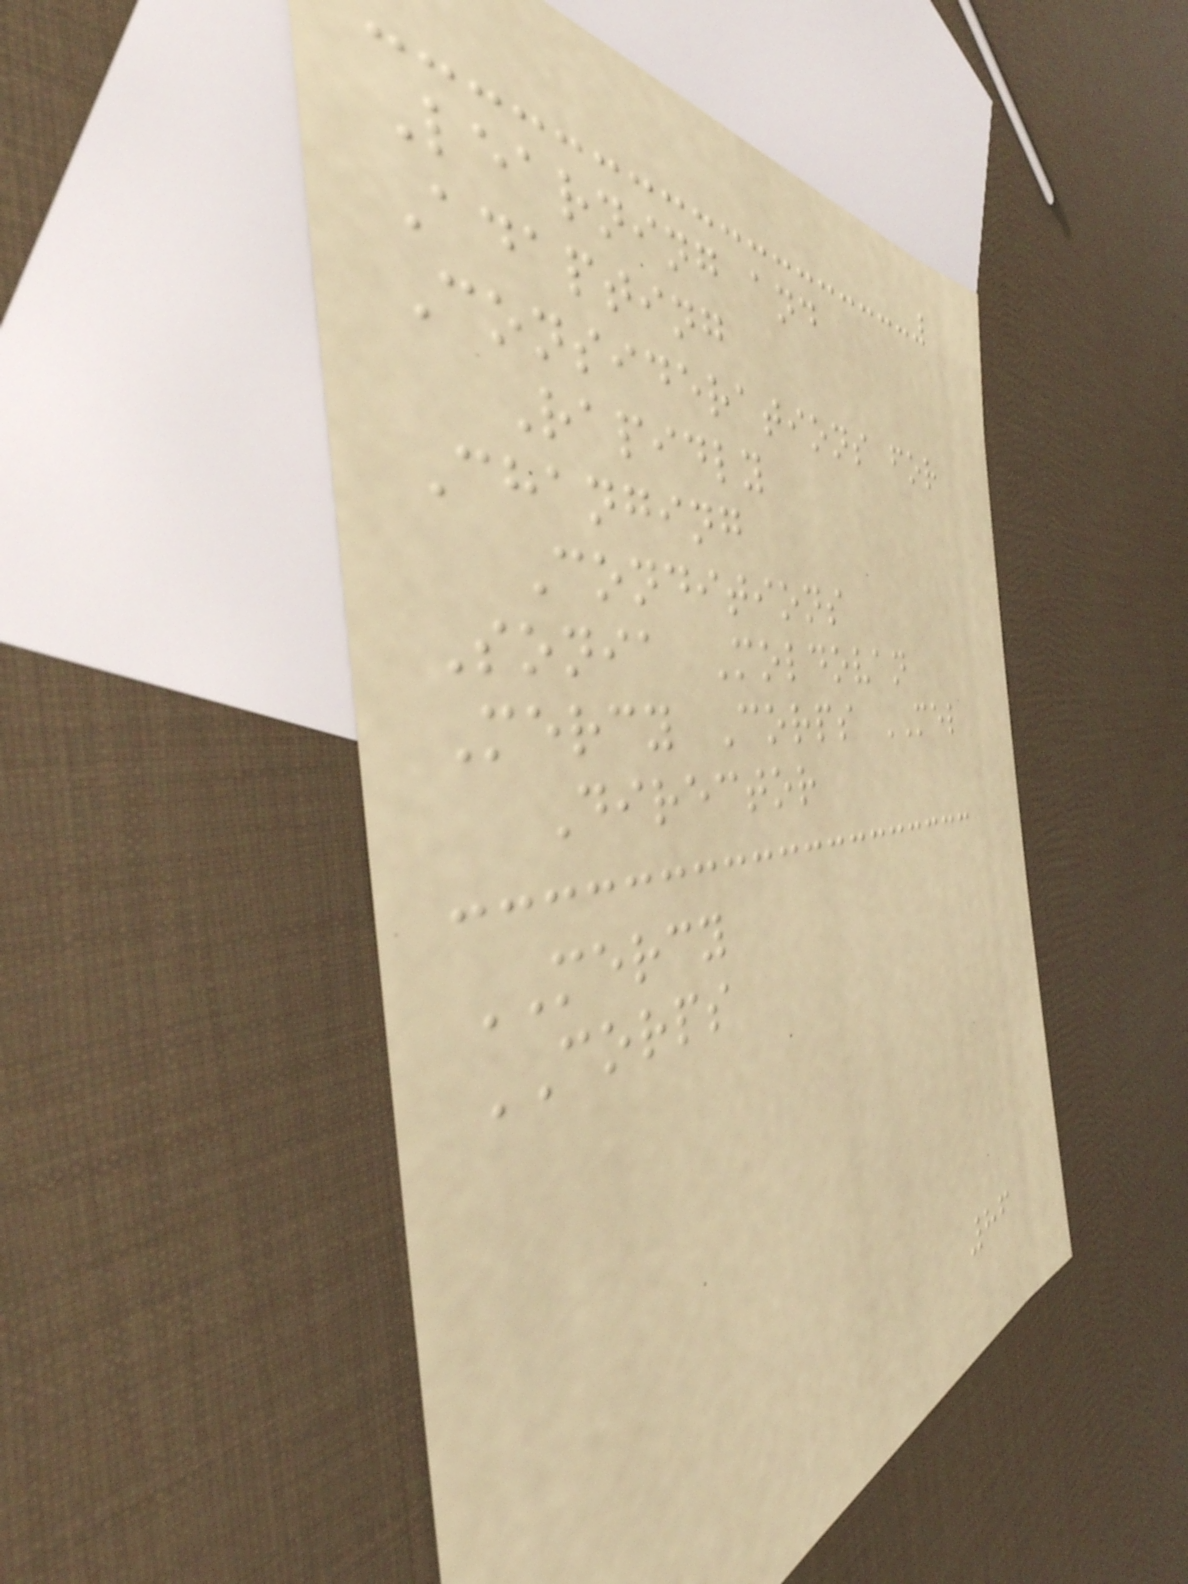Learning and
Adapting
Considerations for
Rapidly
Changing
Conditions
Sonia Moldovan
Mercy Corps MEL
Director
MERCY
CORPS
86
